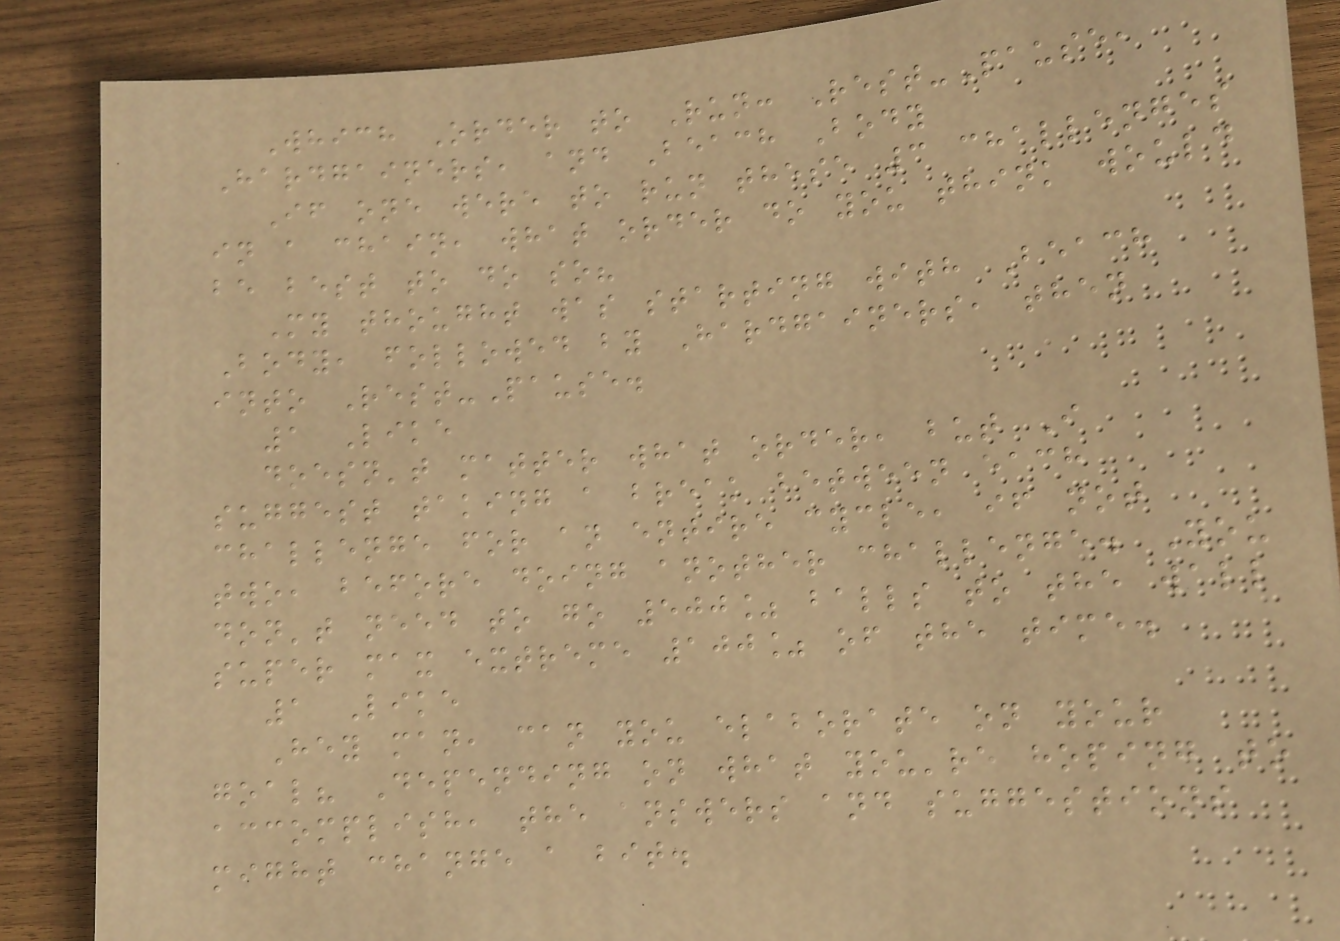Which Order to Run: Rest-Pause,
Hardgainers, and Beach Body
If one were to run these 3 challenges
in a chain, what order do you think would
be best to do so?
My thought was starting with Beach
Body, followed by Hardgainers, then
into Rest-Pause.
1 Like
doesn't matter what order, but I
suggest taking a break between each
challenge for an entire cycle, if not
two, before doing another challenge. You
don't need to go 500% balls to the wall
super max extreme 100% of the time.
1 Like
Hey man, can you elaborate on your
goal? Depending on what you're hoping to
accomplish, the answers and suggestions
might change a bit.
